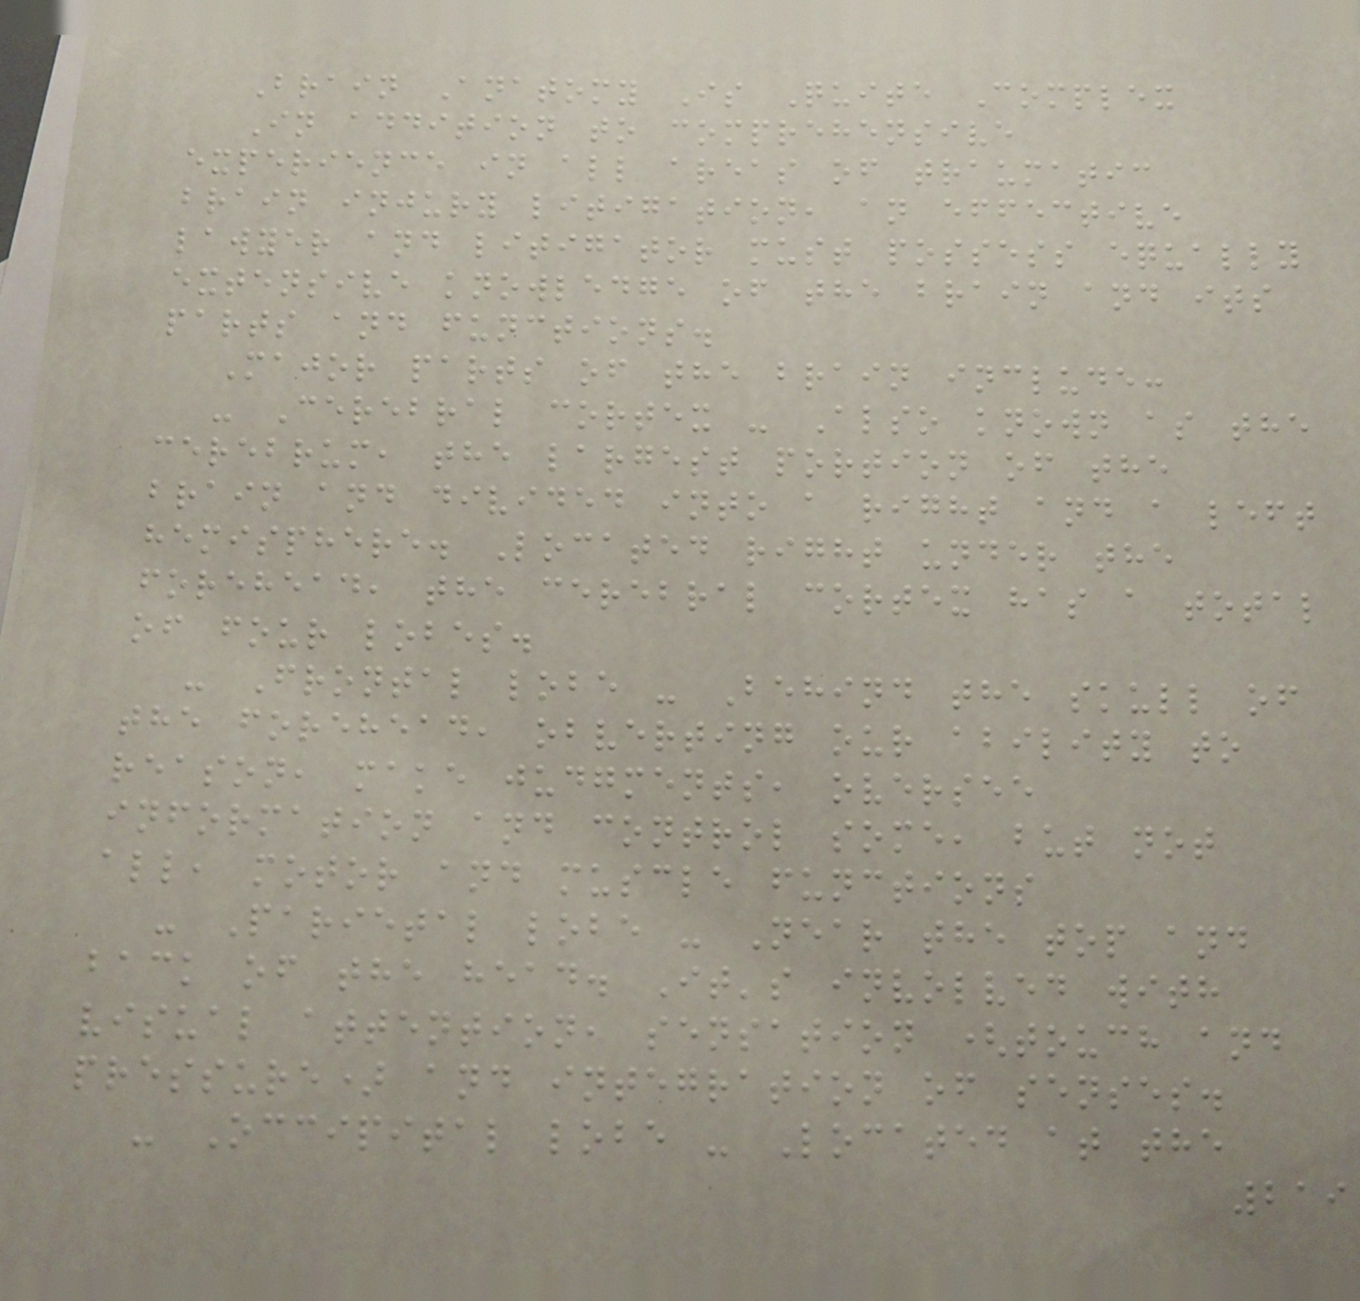Brain Anatomy Is Quite Complex
In addition to comprehensive
experience in all areas of traumatic
brain injury litigation, an effective
lawyer and litigator must possess equally
extensive knowledge of the brain and its
parts and functions.
Major parts of the brain include:
- Cerebral cortex - Also known as the
cerebrum, the largest portion of the
brain and divided into a right and a left
hemisphere. Located right under the
forehead, the cerebral cortex has a total
of four lobes.
- Frontal lobe - Behind the skull of
the forehead, obverting our ability to
reason, make judgments, oversee
information and control some, but not
all, motor and muscle functions
- Parietal lobe - Near the top and
back of the head. It's involved with
visual attention, sensation (touch and
pressure) and integration of senses.
- Occipital lobe - Located at the
219
